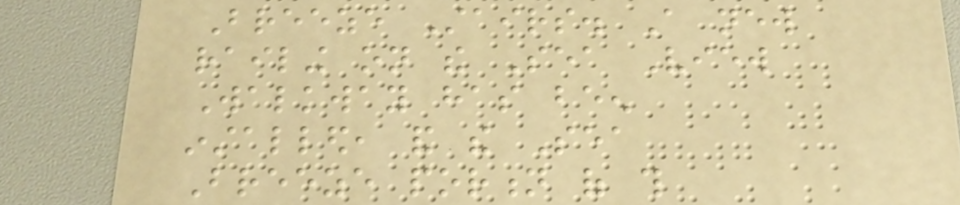Breeze Stairs. A new
railing on the Sea View
Walkway has been
installed, and the Sea
Breeze portion of this
